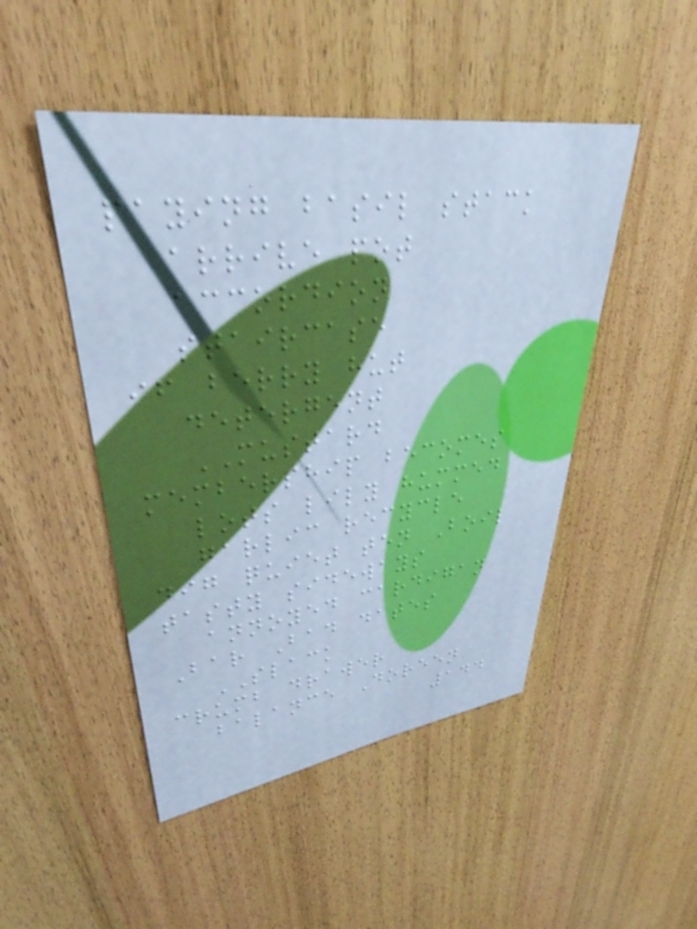paying basil stack
arrive pot
accordion
staircase
if berry hut
detergent
MUSTARD
membership becomes
lots lily hummed
garlic recycle
dig quiet ten Boil
tasty sideways
annoyed cardigan
Bar Bad dates
SLACK
crumb drawer
balance Doreen
144
